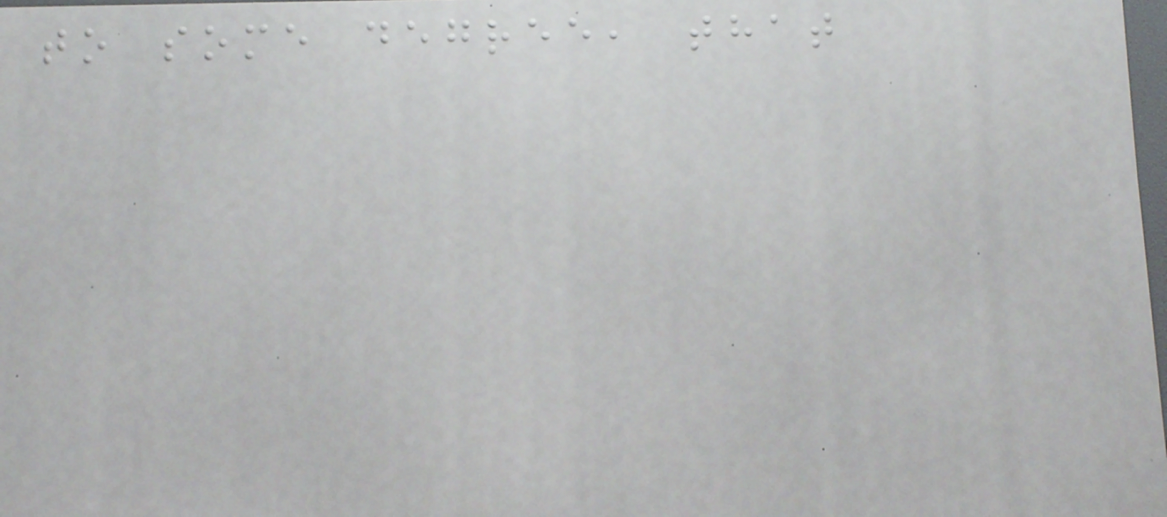to some degree, that
